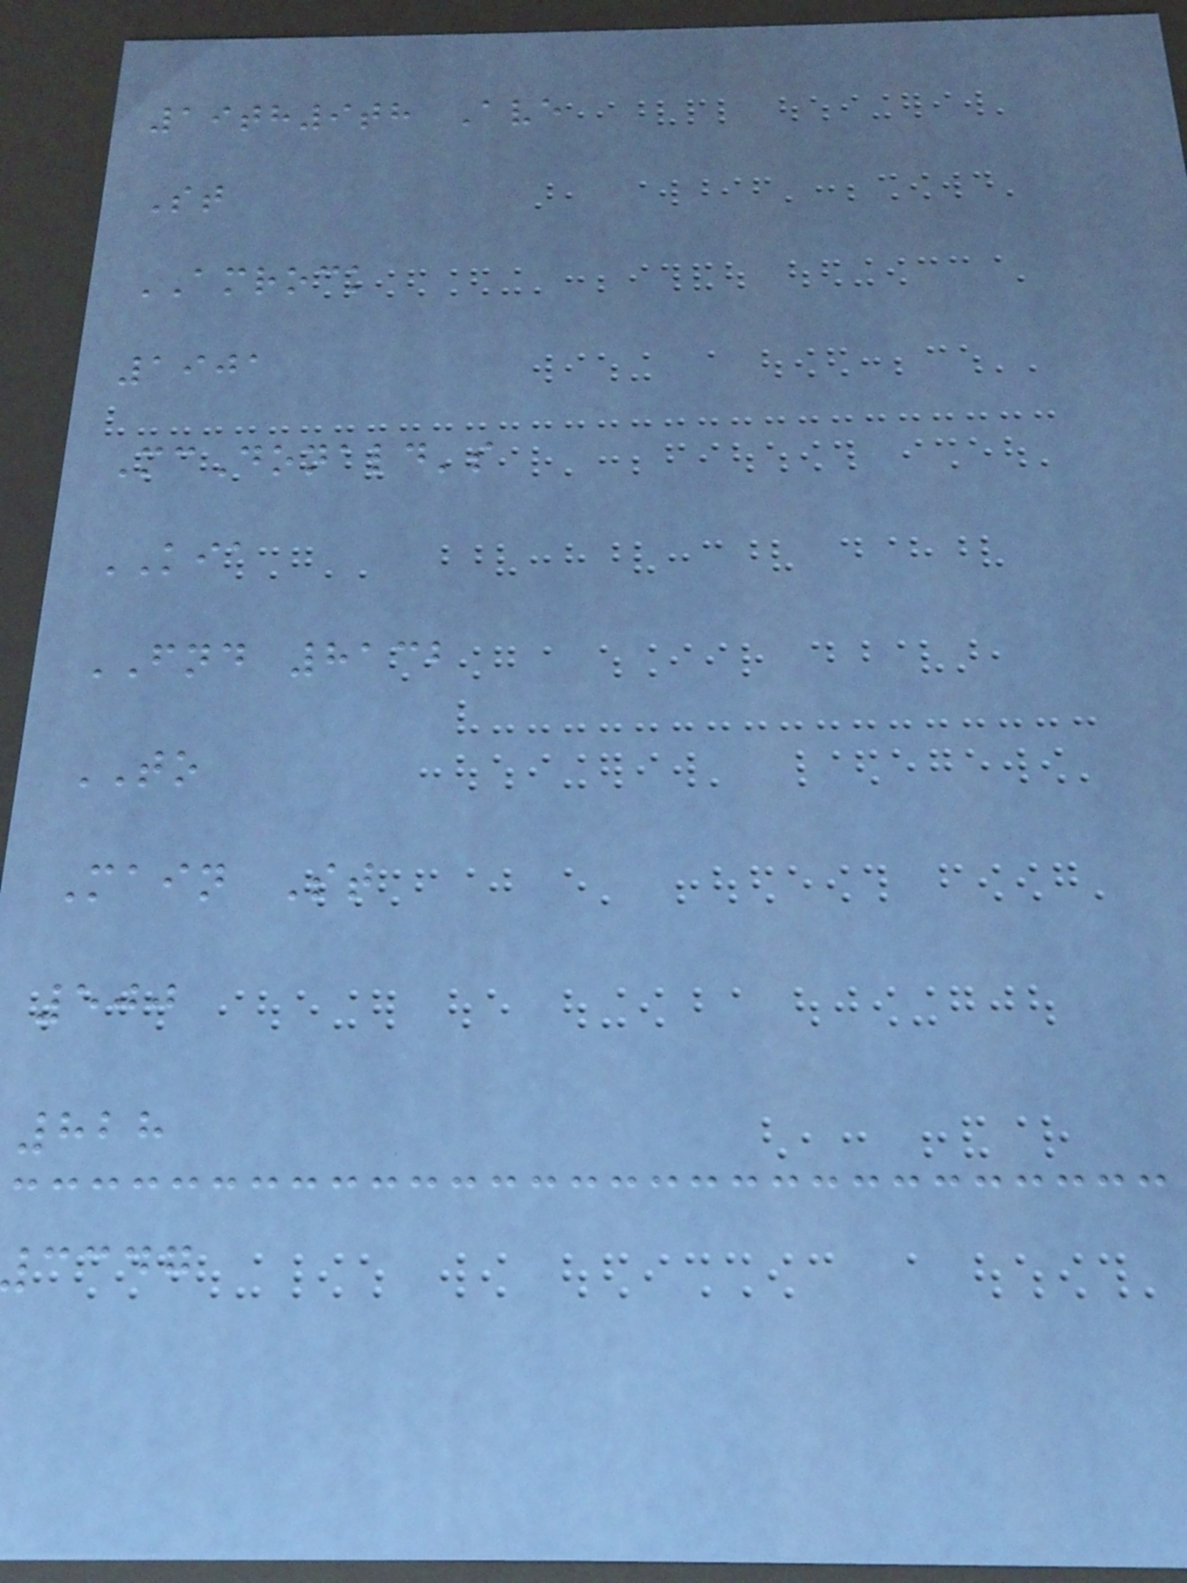19th9th Ave
St
AMROCK
1901
McDonald's
KIA
FND 8132
TO
Main St
500
828
ccdg
